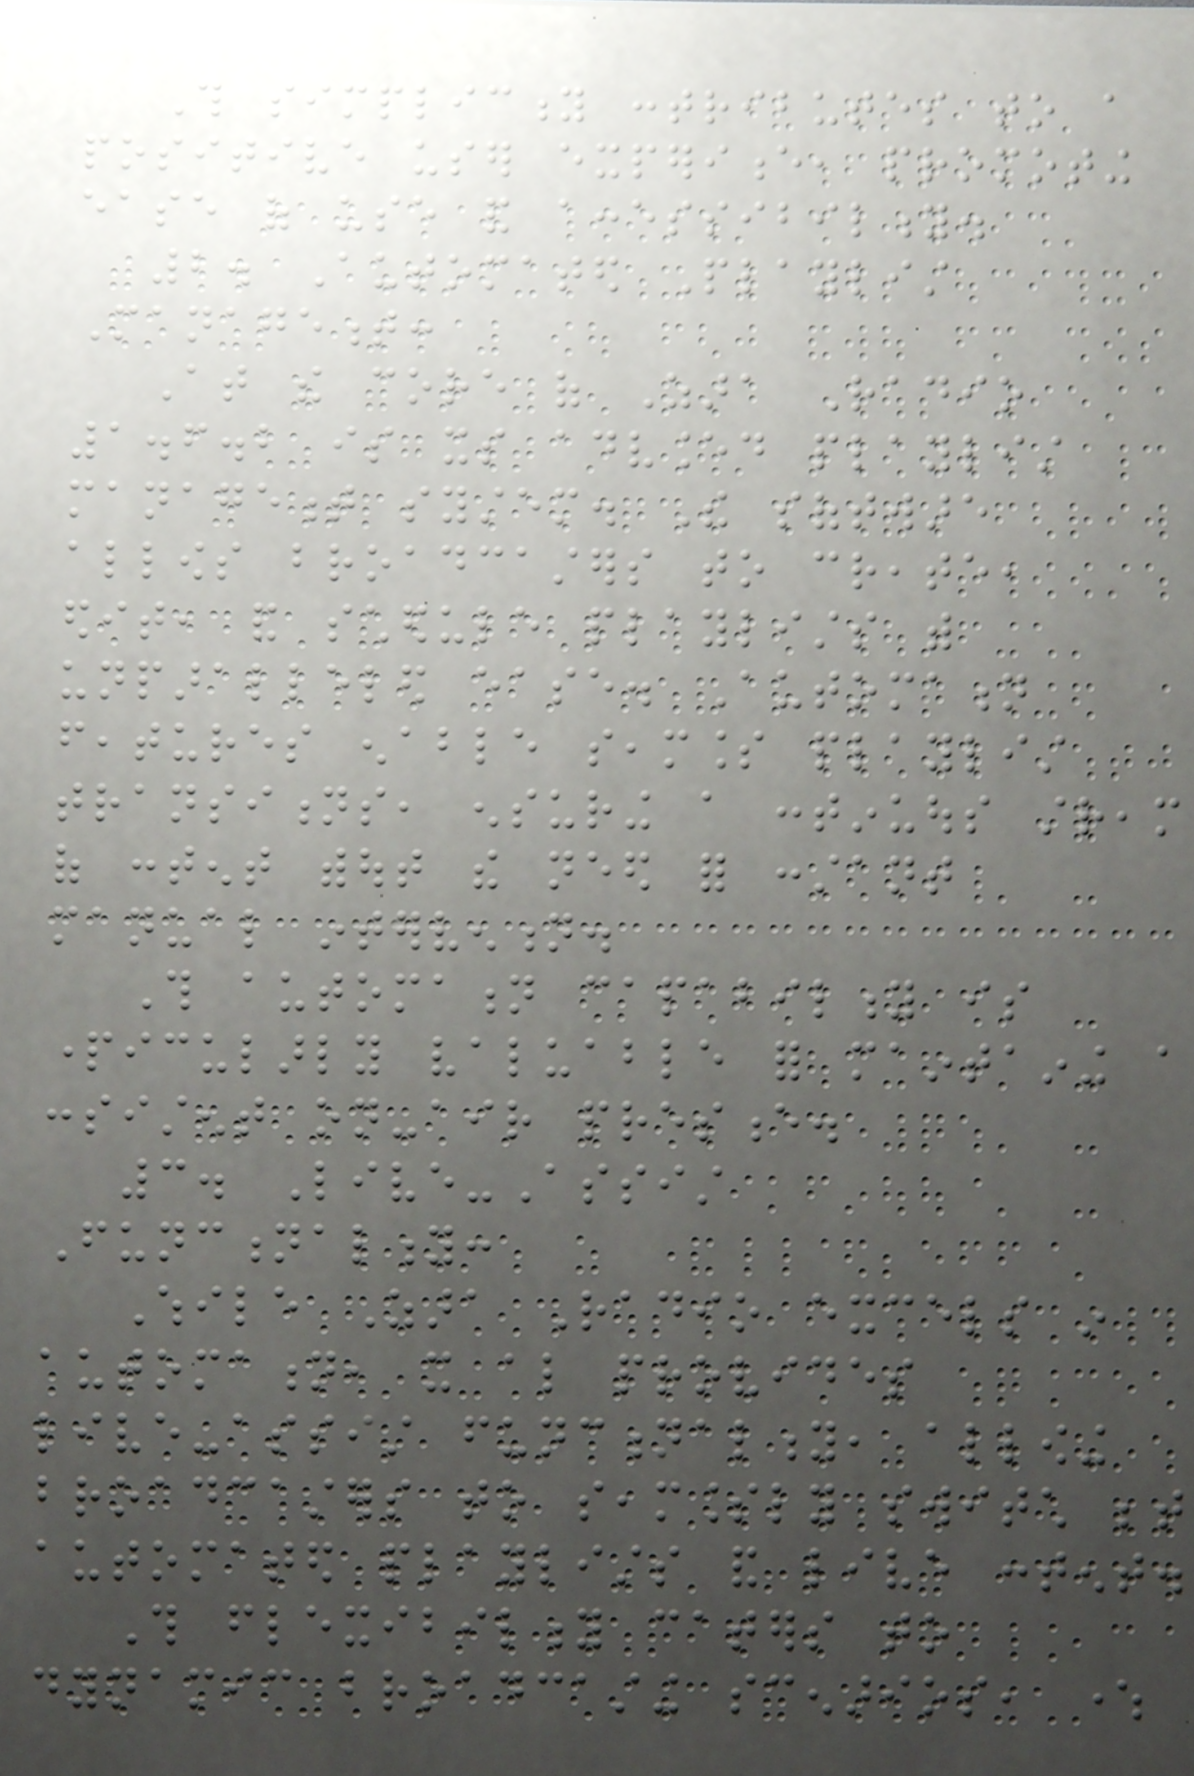This simplicity contributes to a
positive user experience, promoting
ease of use and accessibility.
2. Automated Playlist
Management:
At the core of Zara Radio
1.6.2 is its advanced playlist
management system. The software
allows broadcasters to create,
edit, and schedule playlists with
unparalleled ease. Automation
features enable seamless playlist
transitions, ensuring a continuous stream
of content without the need for constant
manual intervention.
This automation capability is
particularly valuable for maintaining a
consistent on-air presence.
3. Live-Assist
Functionality:
While Zara Radio excels in
automation, it also provides
live-assist functionality, allowing
broadcasters to seamlessly switch between
automated playlists and live content.
This flexibility caters to
dynamic broadcasting scenarios, where
